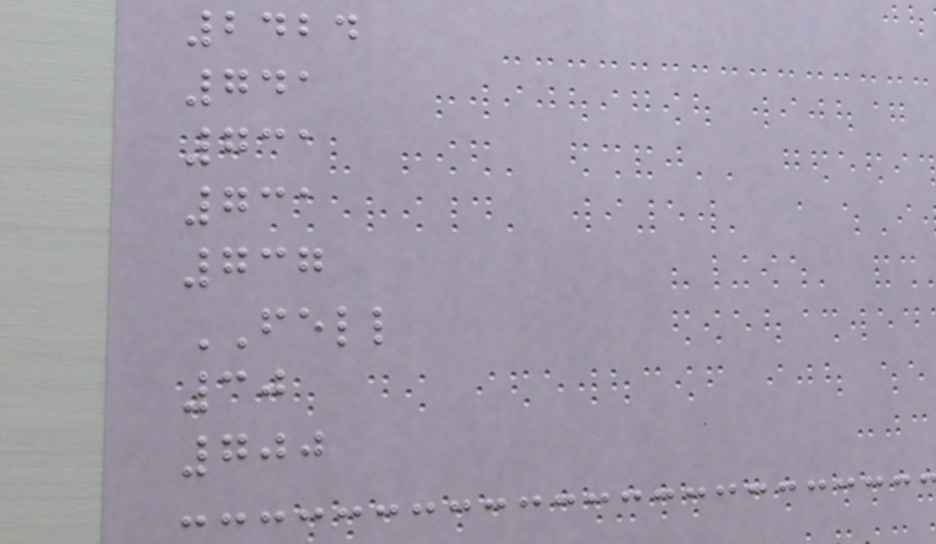2424
741
731
731
737
FELL
30
700
